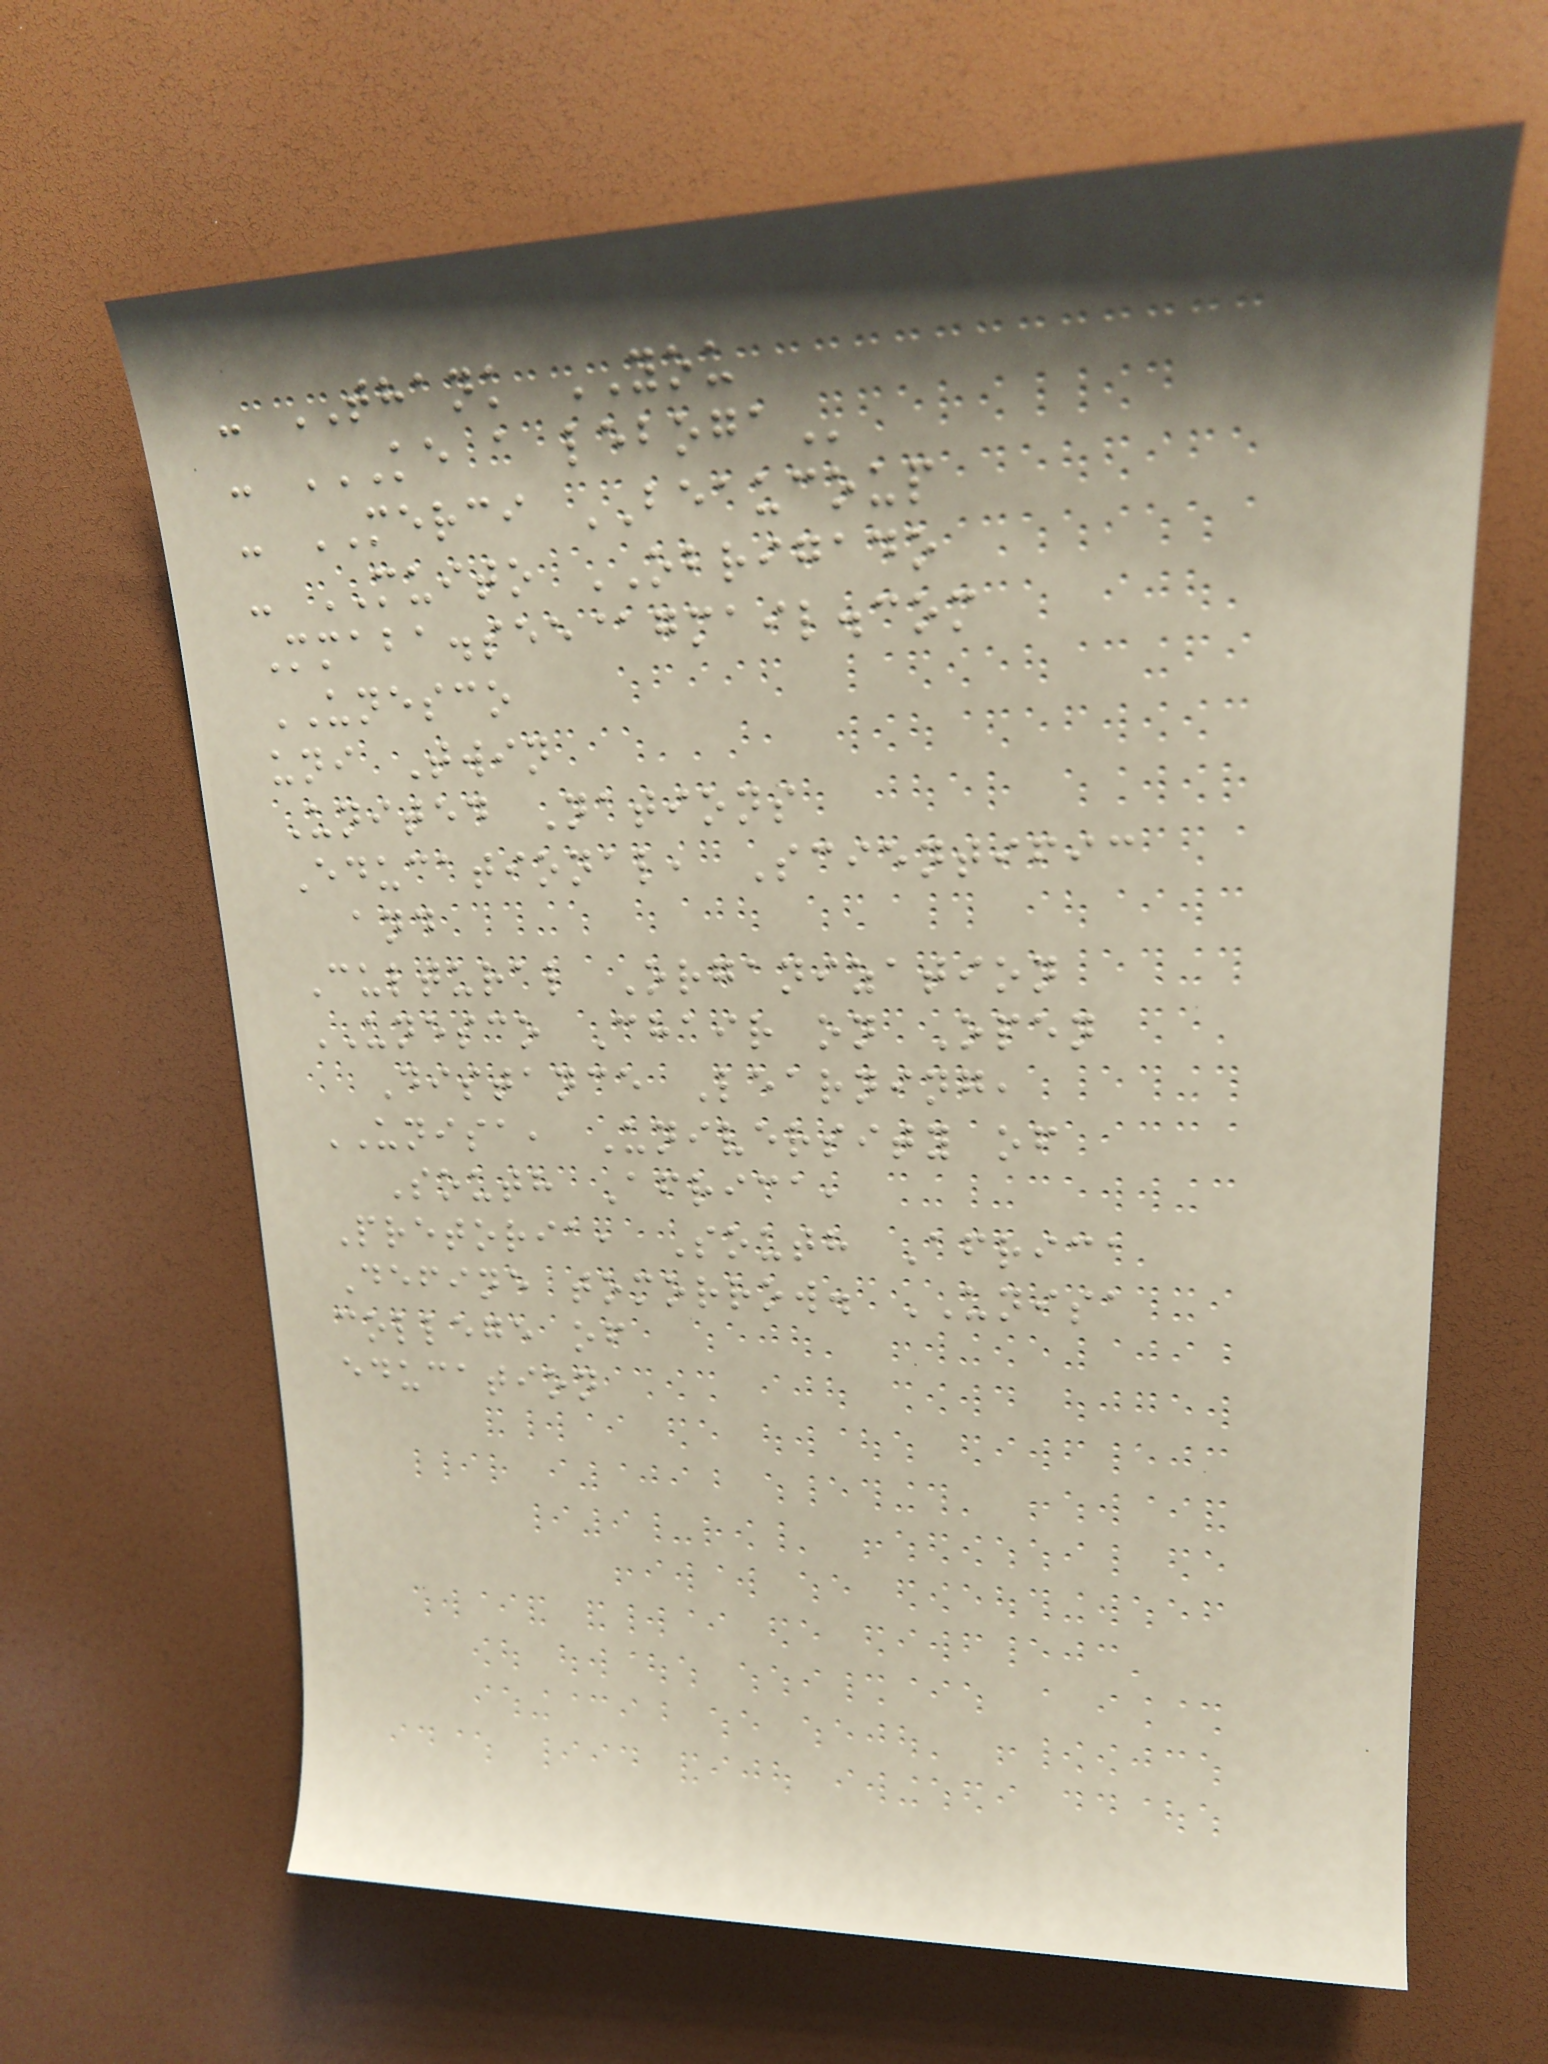- THANK YOU
- KE A LEBOGA
- MERCI BEAUCOUP
- MUITO OBRIGADO
Mmaba.see@gmail.com
UNESCO
uni Twin
United Nations
Educational, Scientific
and
Cultural Organization
UNESCO Chair on Open
Distance Learning,
UNISA, University of
South Africa,
Pretoria, South Africa
Define tomorrow. UNISA
college of
education
